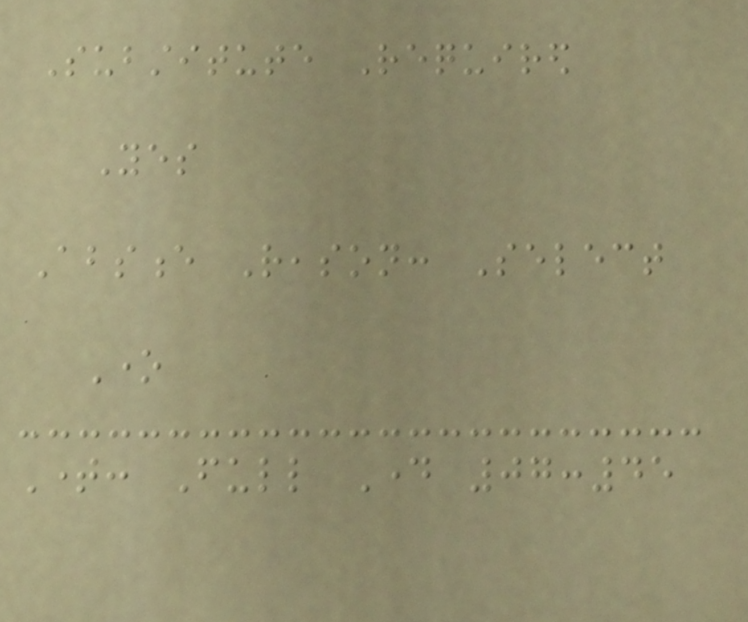Substitute Required
Yes
Absence Reason: Select
One
Time: Full Day 07:45
